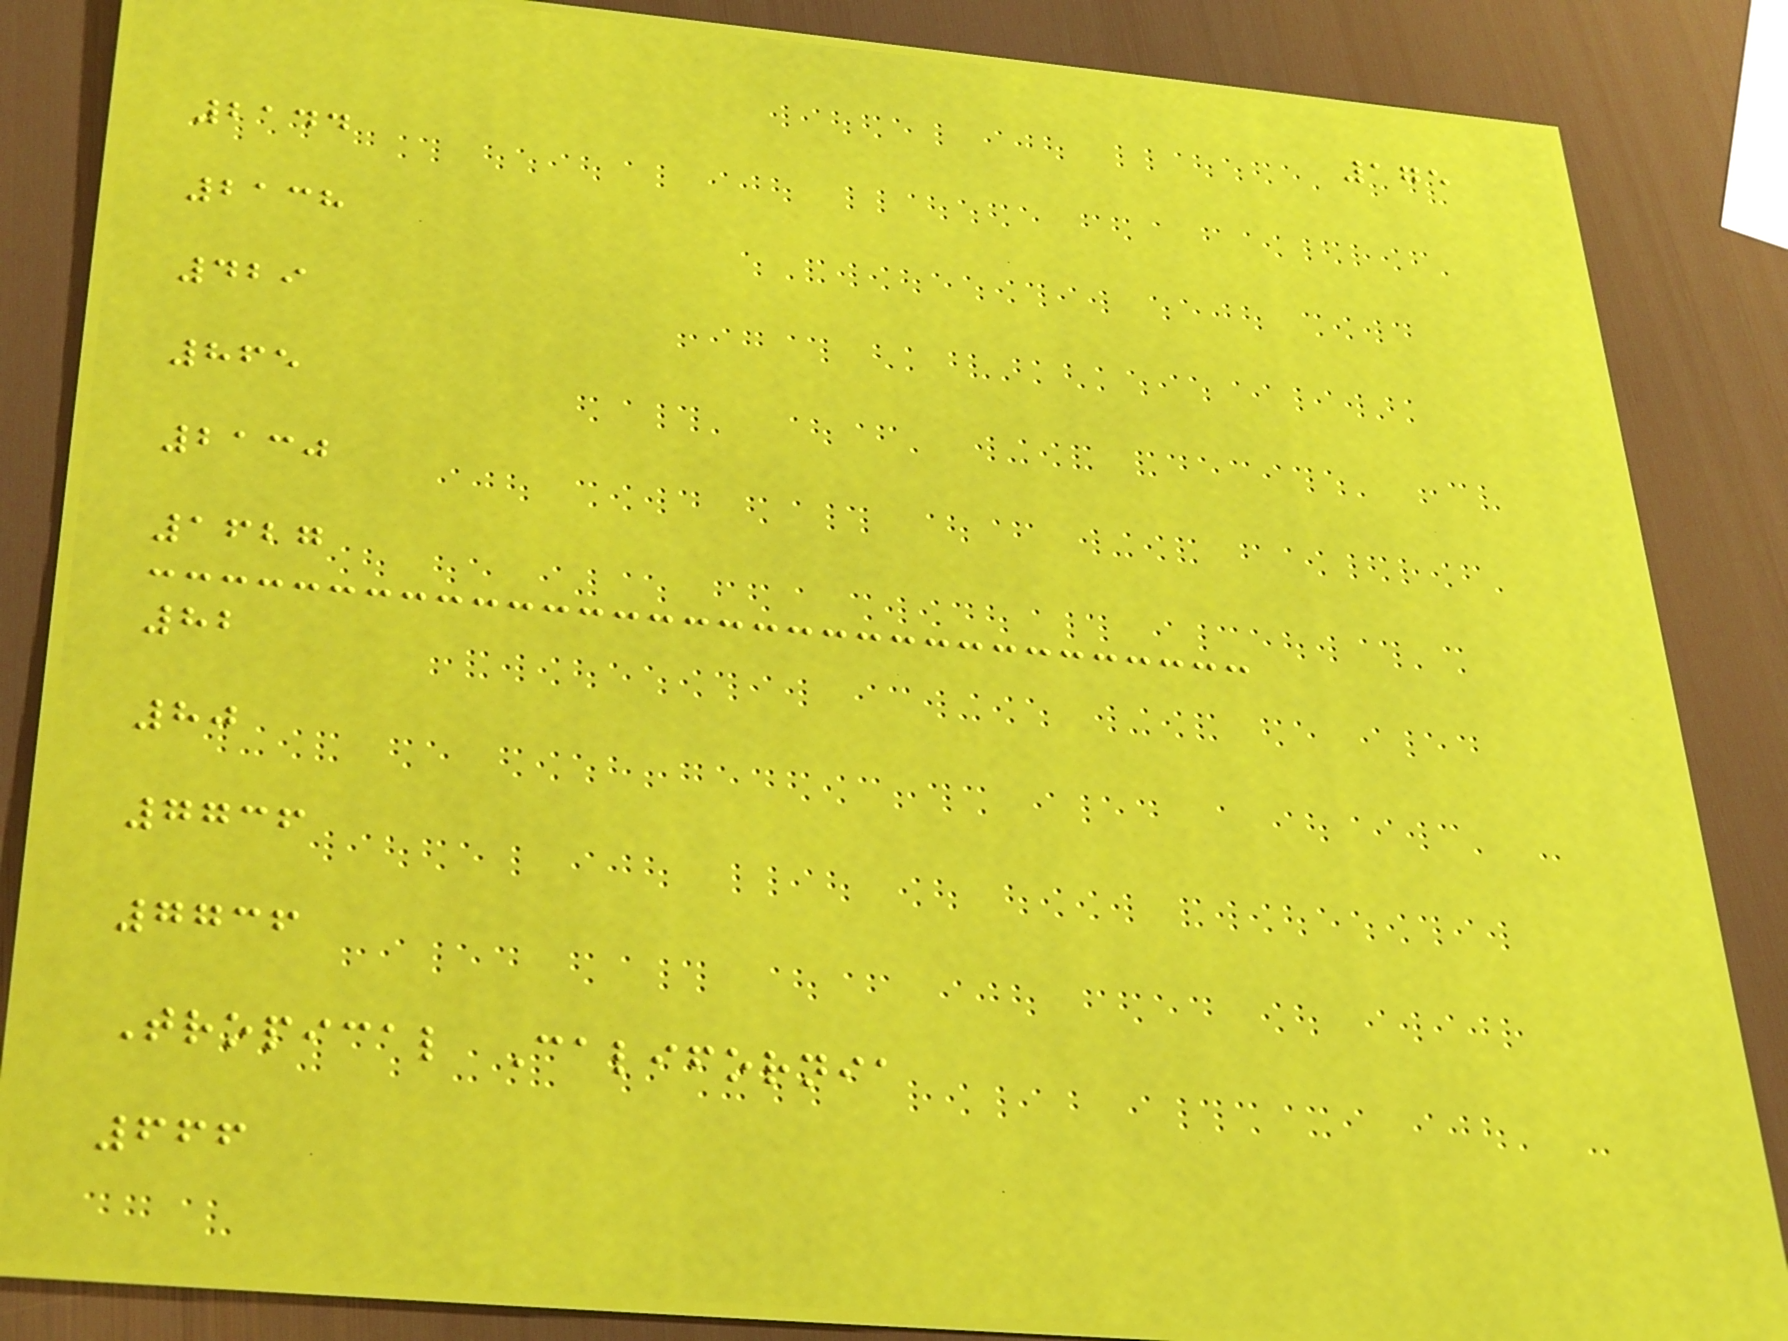175
2144
2138
429
865
2130
1627
82
80
7736
7736
Tropical California
666
